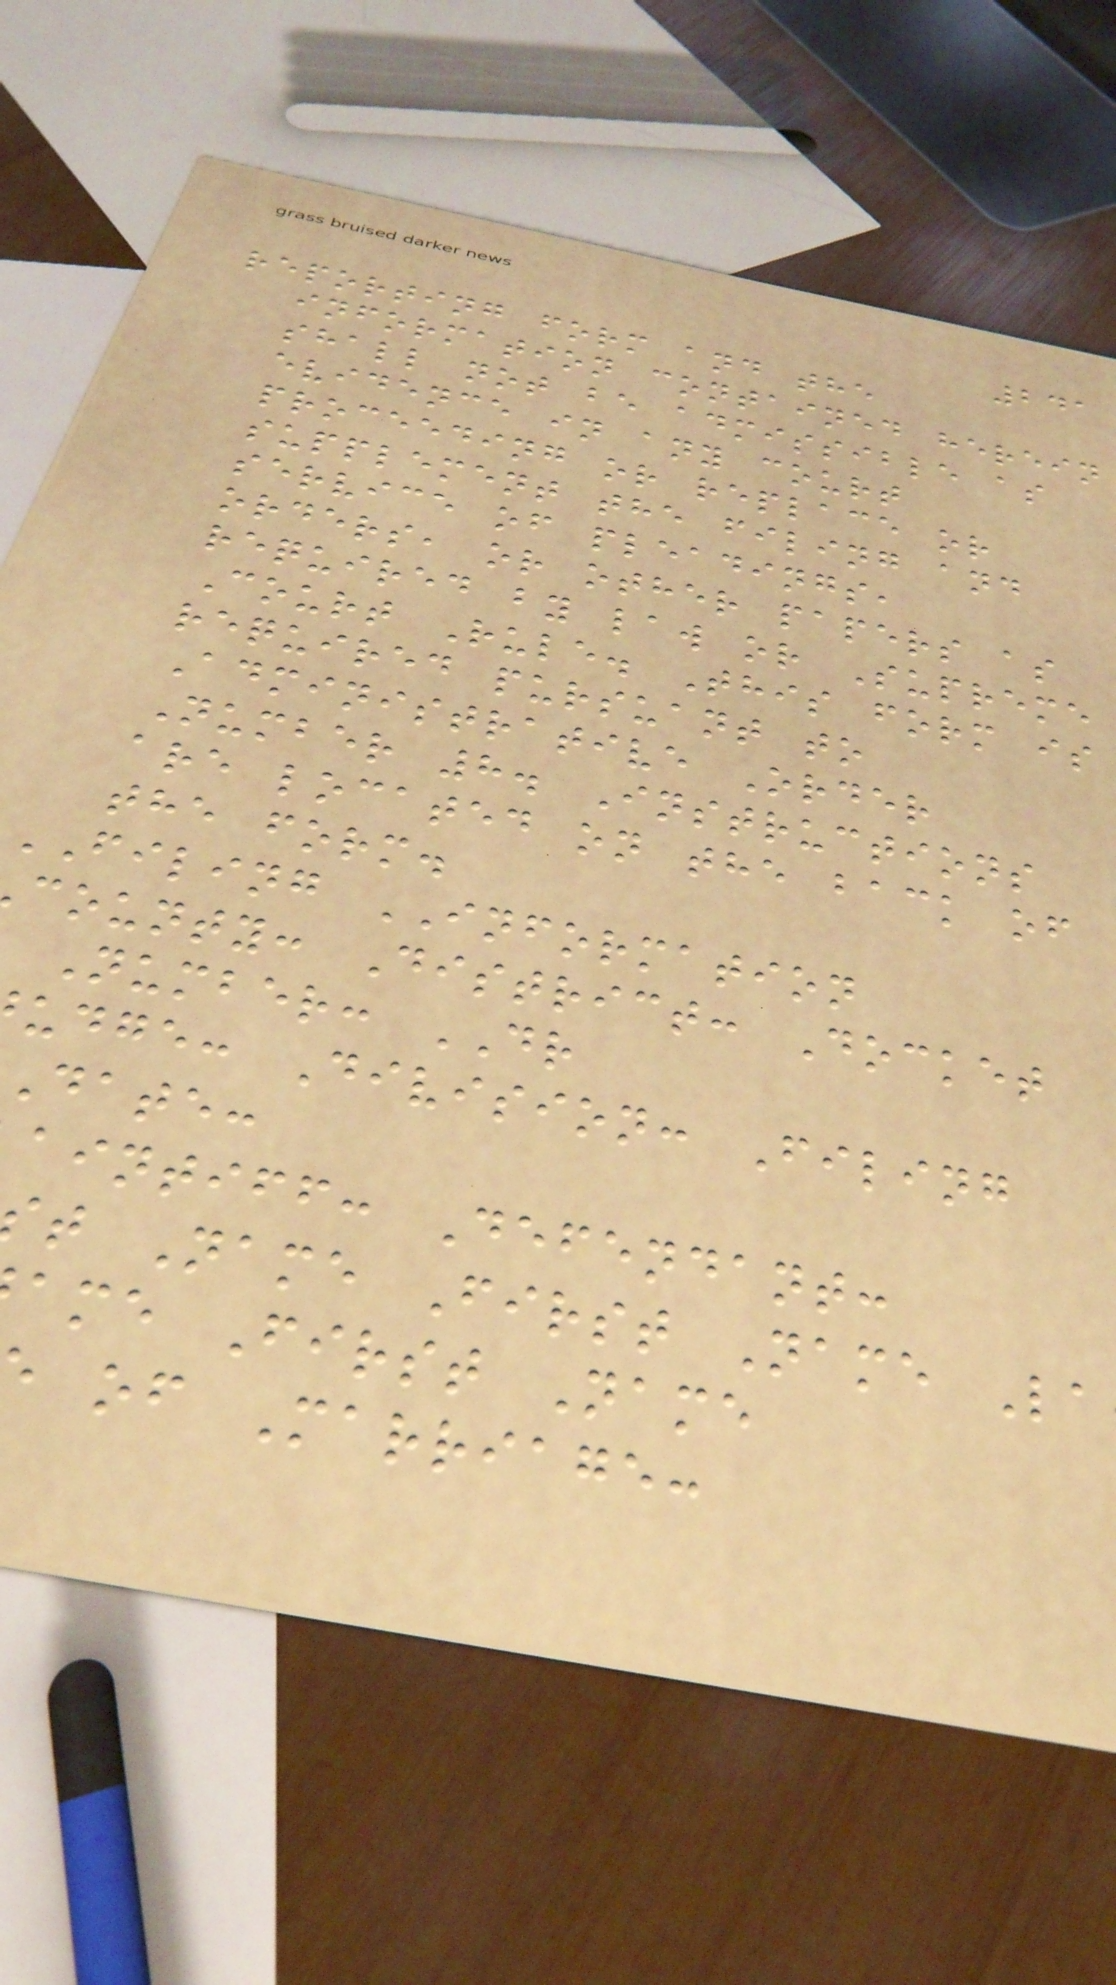241
reporting form and the
information contained herein
shall not be admissible as
evidence in any court
proceeding or replace or
supplement the filing and
service of pleadings,
orders, or other papers as
required by law or Supreme
Court Rule. This form is
required pursuant to
Administrative Order
Number 8. Instructions
are located on the back of
the form.
FILING INFORMATION
county: District: Docket
Number: DR
udge: Division: Filing
Date:
aintiff: Defendant:
t Name First Name La
ame First Name
of Marriage:
